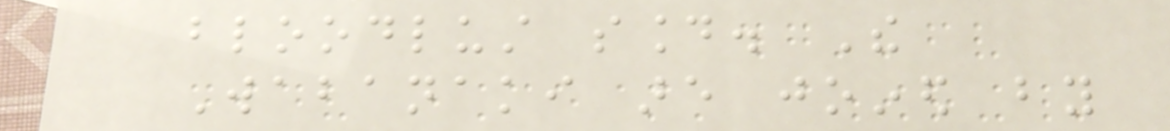bloodlust sound. The
Wabanaki are joined by
